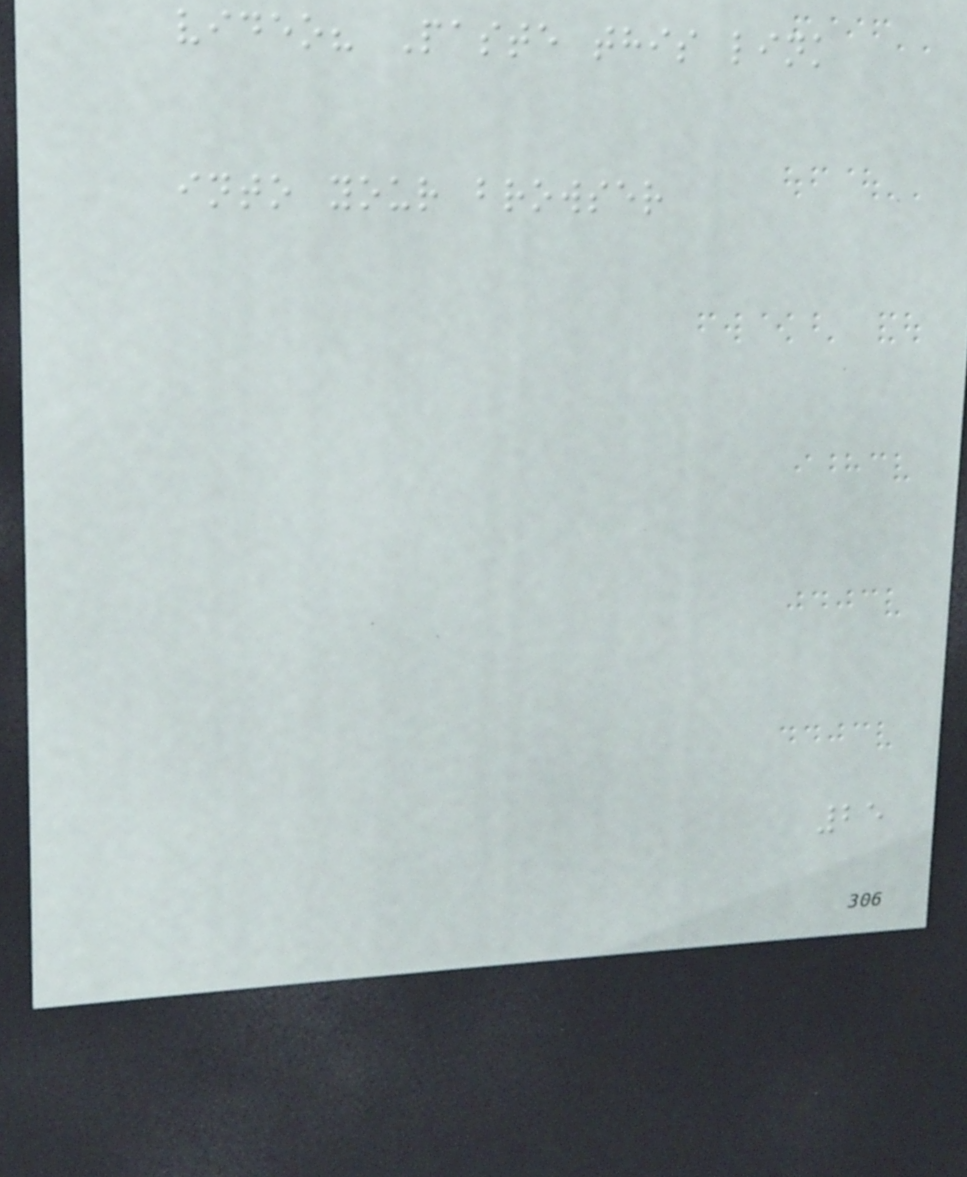video? Paste this link
into your browser
25
